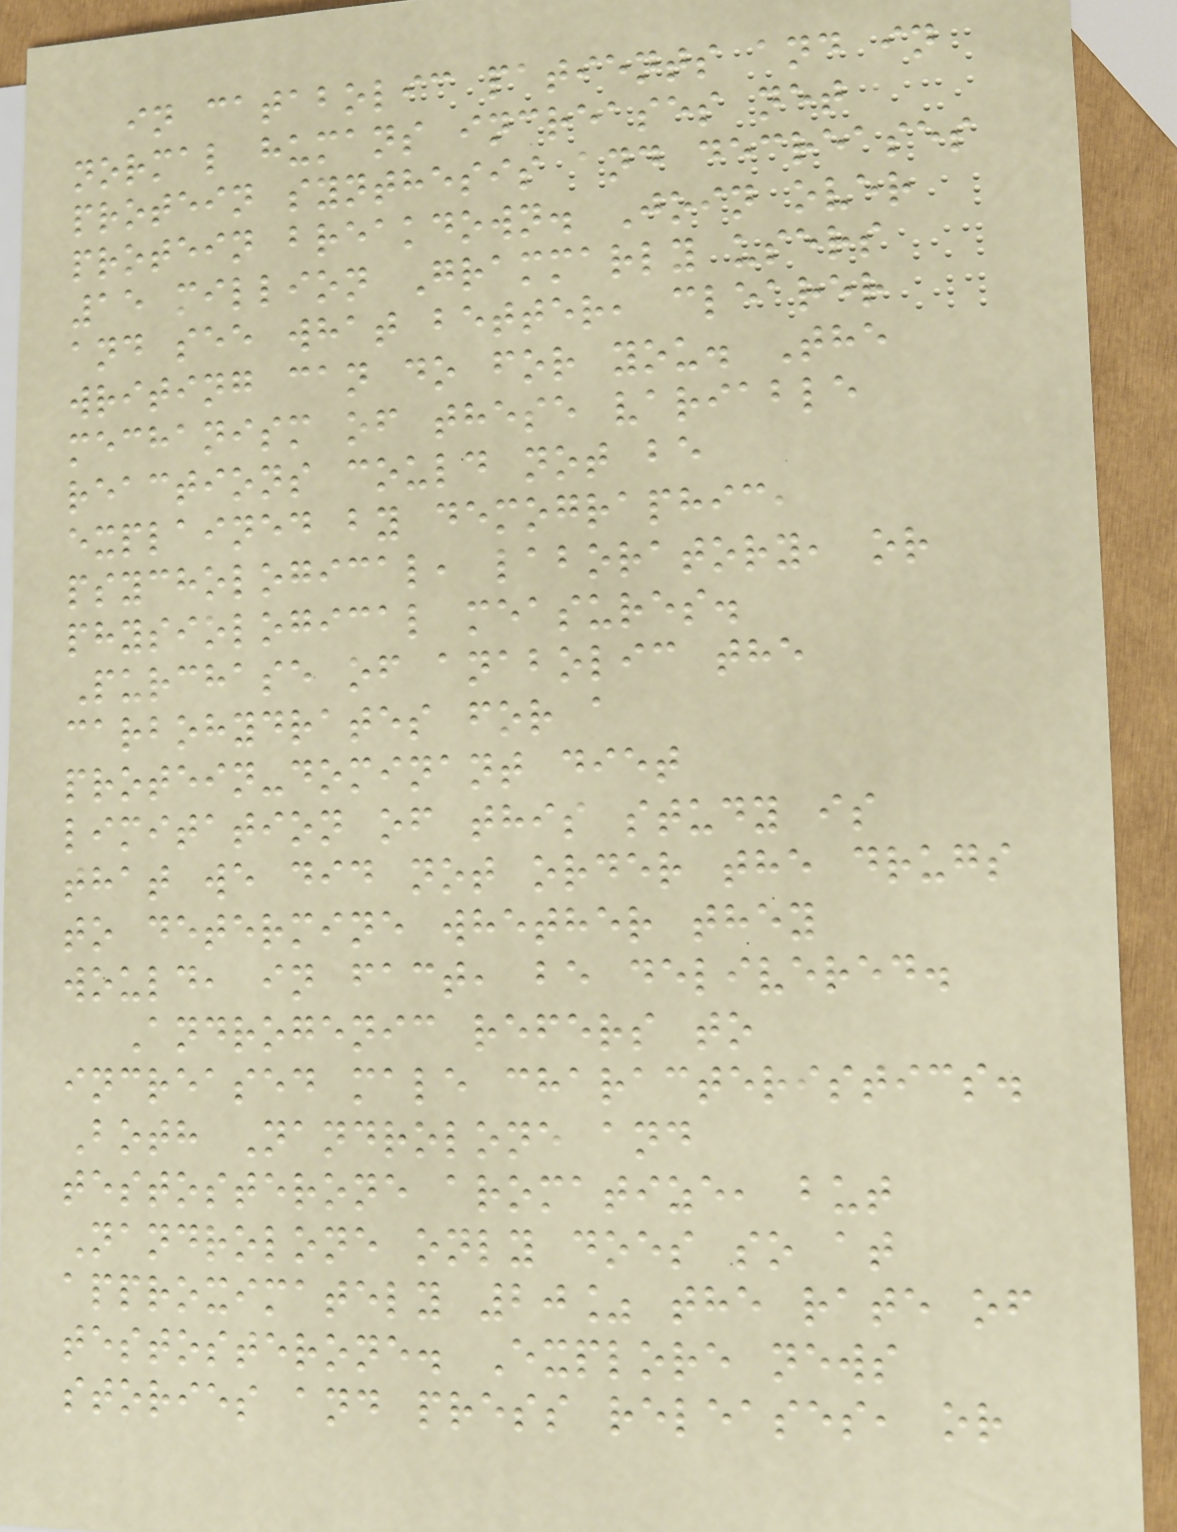in catabolic patients and in
normal humans increases net
protein synthesis and decreases
protein breakdown. Join over
15 million Grammarly users
and see what better, clearer
writing can do for you. The
mechanism of these variable
reactions could not be
explained by demographic,
psychological, laboratory, or
physiological measures.
Purchase of anabolic the
carbohydrates for a
protein-dominant diet
limitation of this study is
that we did not order the drugs
to determine whether they
would, in fact, be delivered.
Androgenic refers to
increased male characteristics.
Both Nandrolone and
testosterone aromatize, but
Nandrolone only does so at
approximately 20% the rate of
testosterone. Explore news
stories and press releases, or
